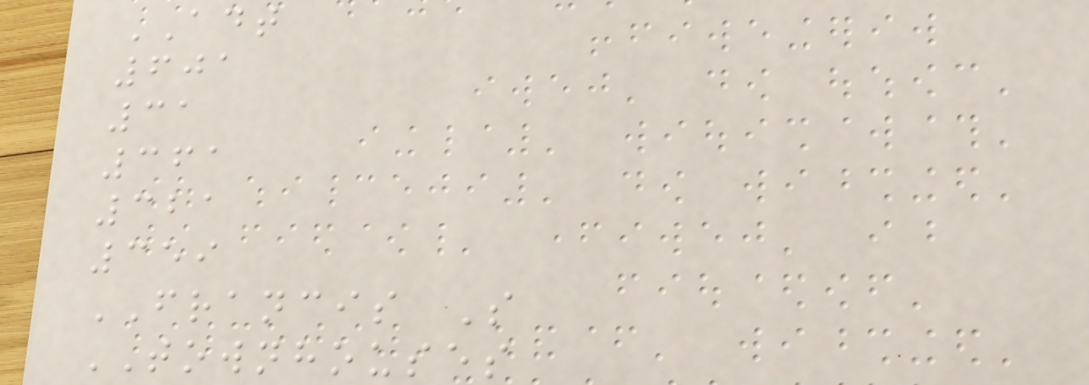ADT
601
31
361
321
359
FRANCIS S
TOWNHOUSES
